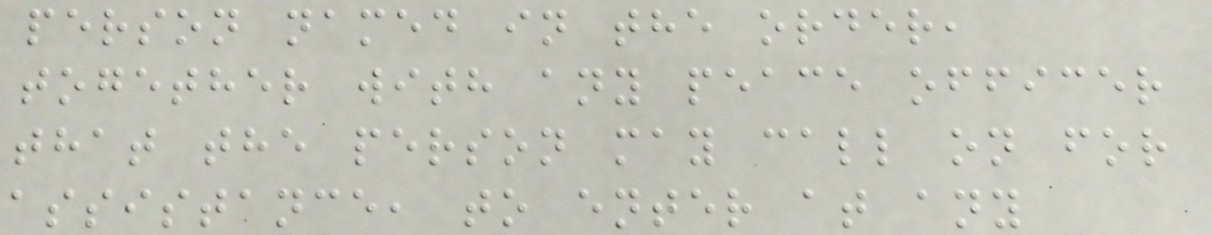person named in the order,
together with any peace officer
that the person may call on for
assistance, to enter at any
